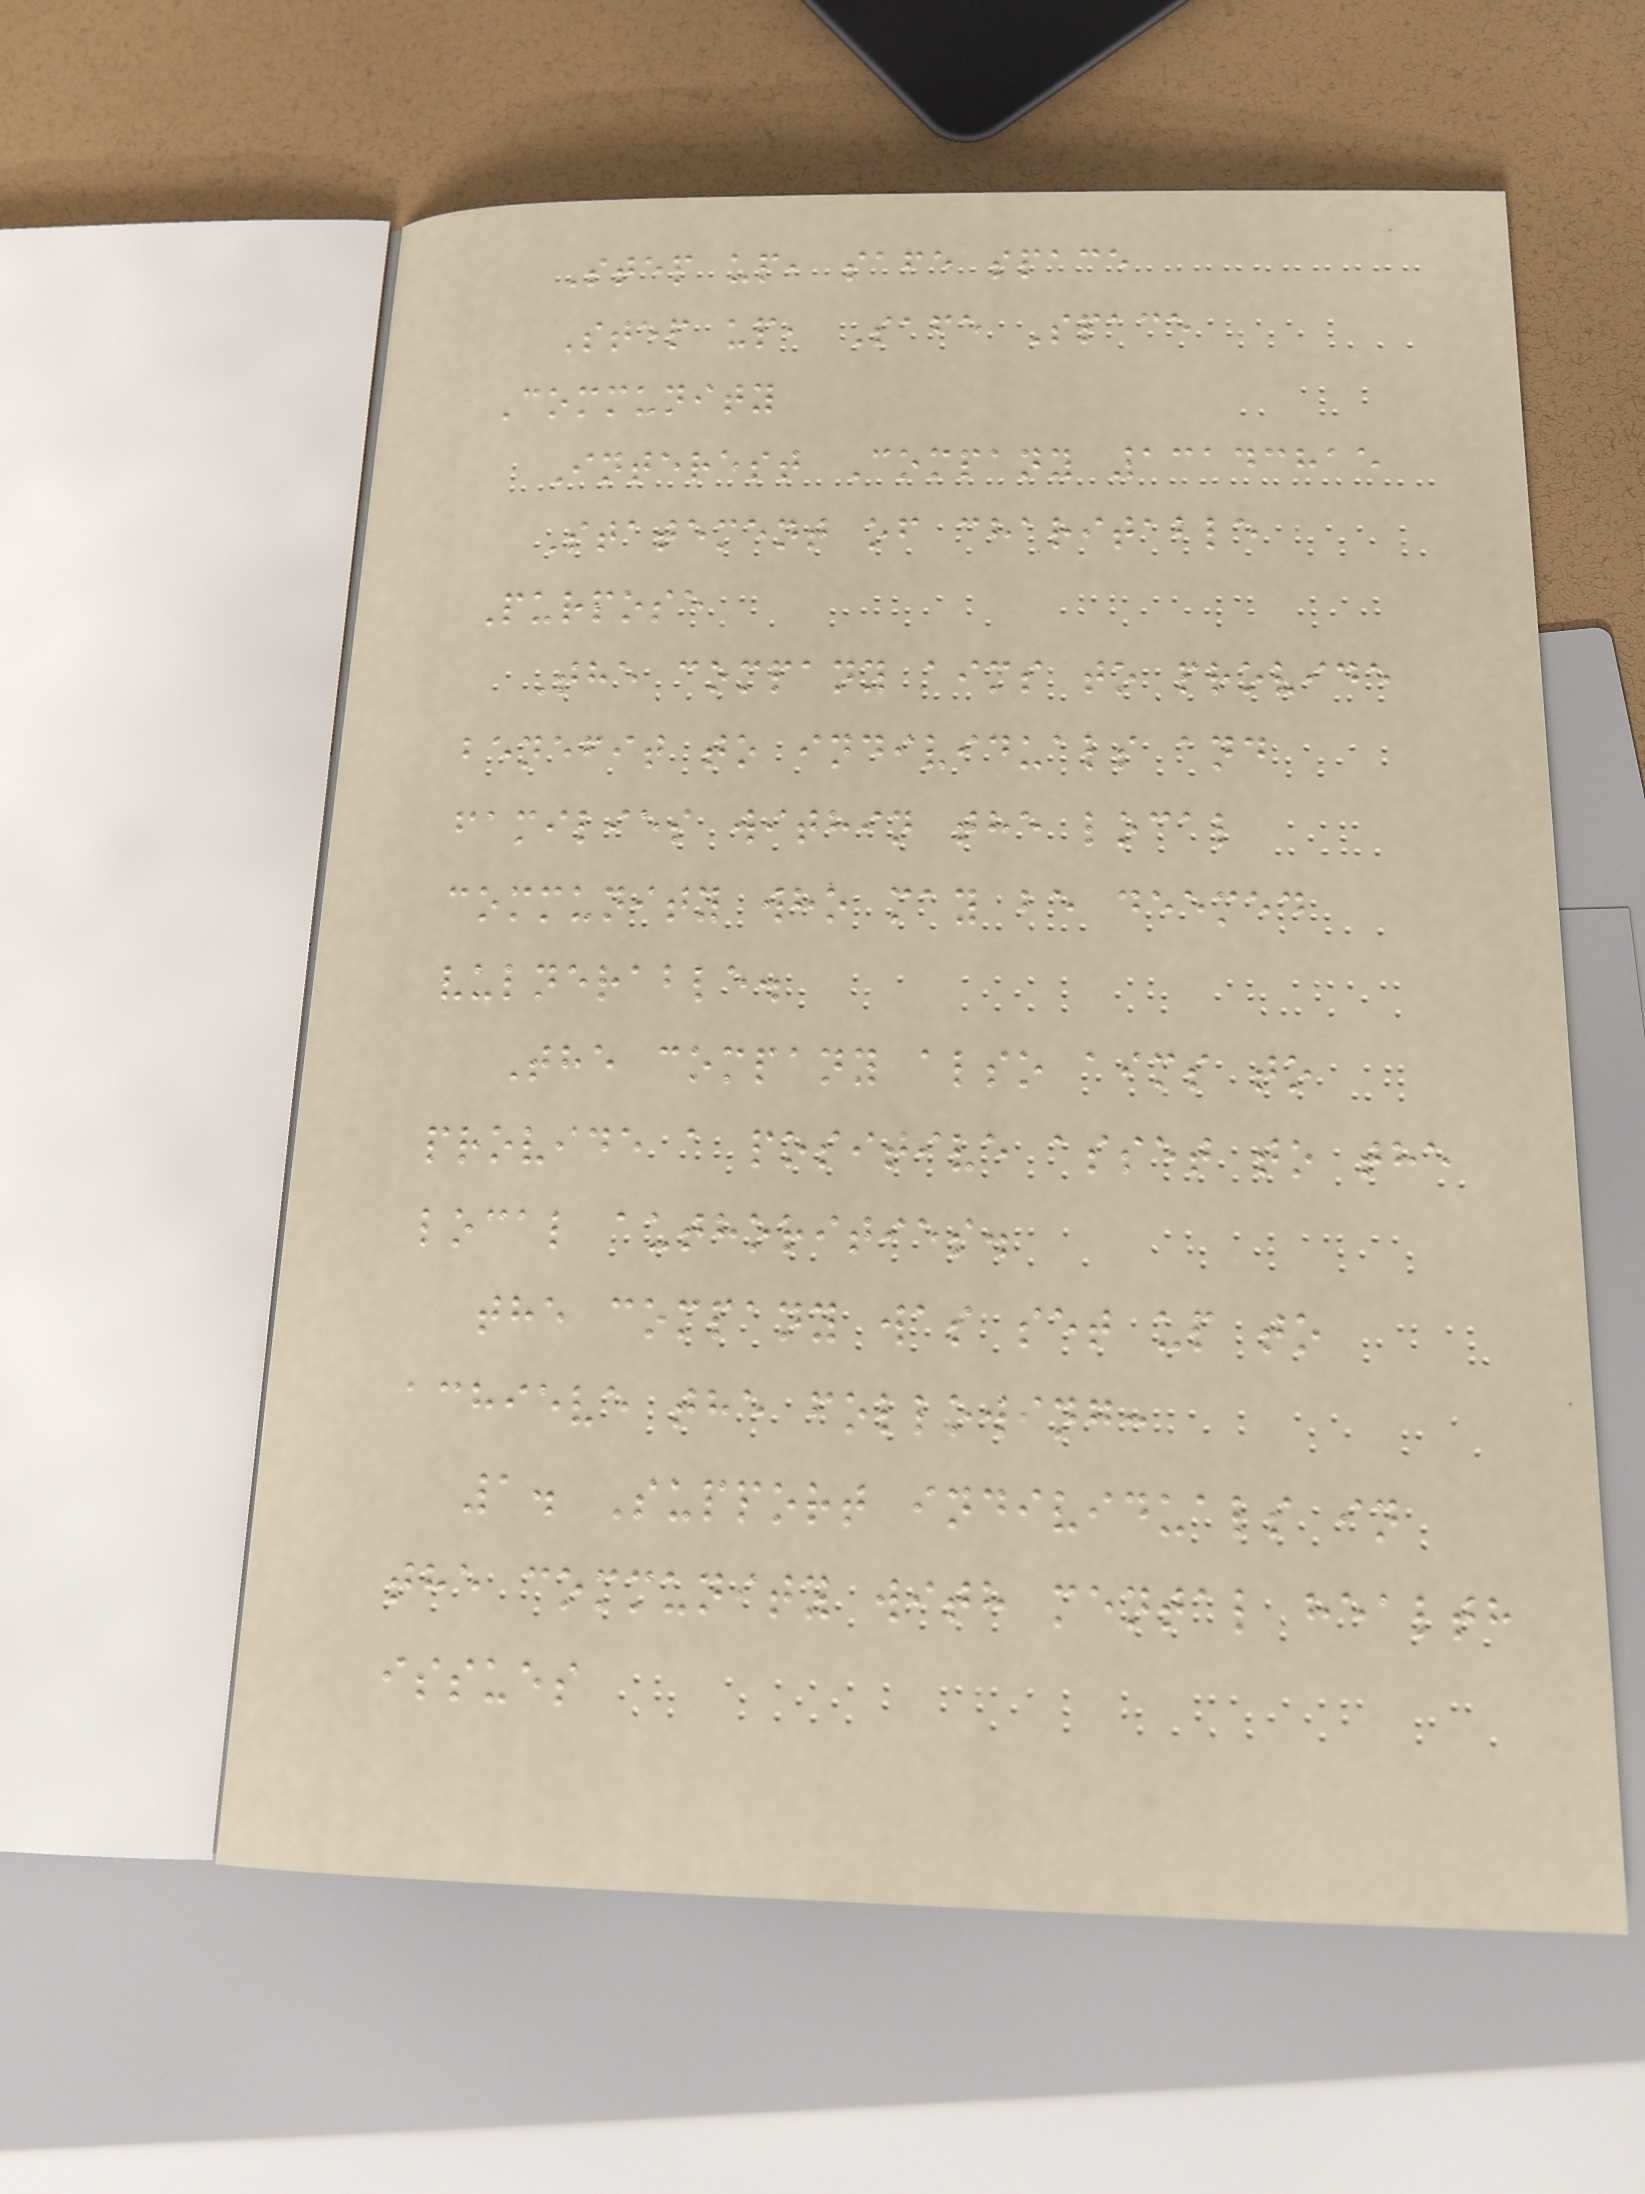Step up, safe space
Step up, Safe Space
Community
Interest Company 13143815
Statement of charitable
Purpose
The company aims to provide
benefit to individuals and
families within the local
community who may be deemed
vulnerable.
The company also aims to
provide a positive asset to the
local authorities.
the company was set up to
achieve the following:
1. Support individuals in
the community with mental health
issues
